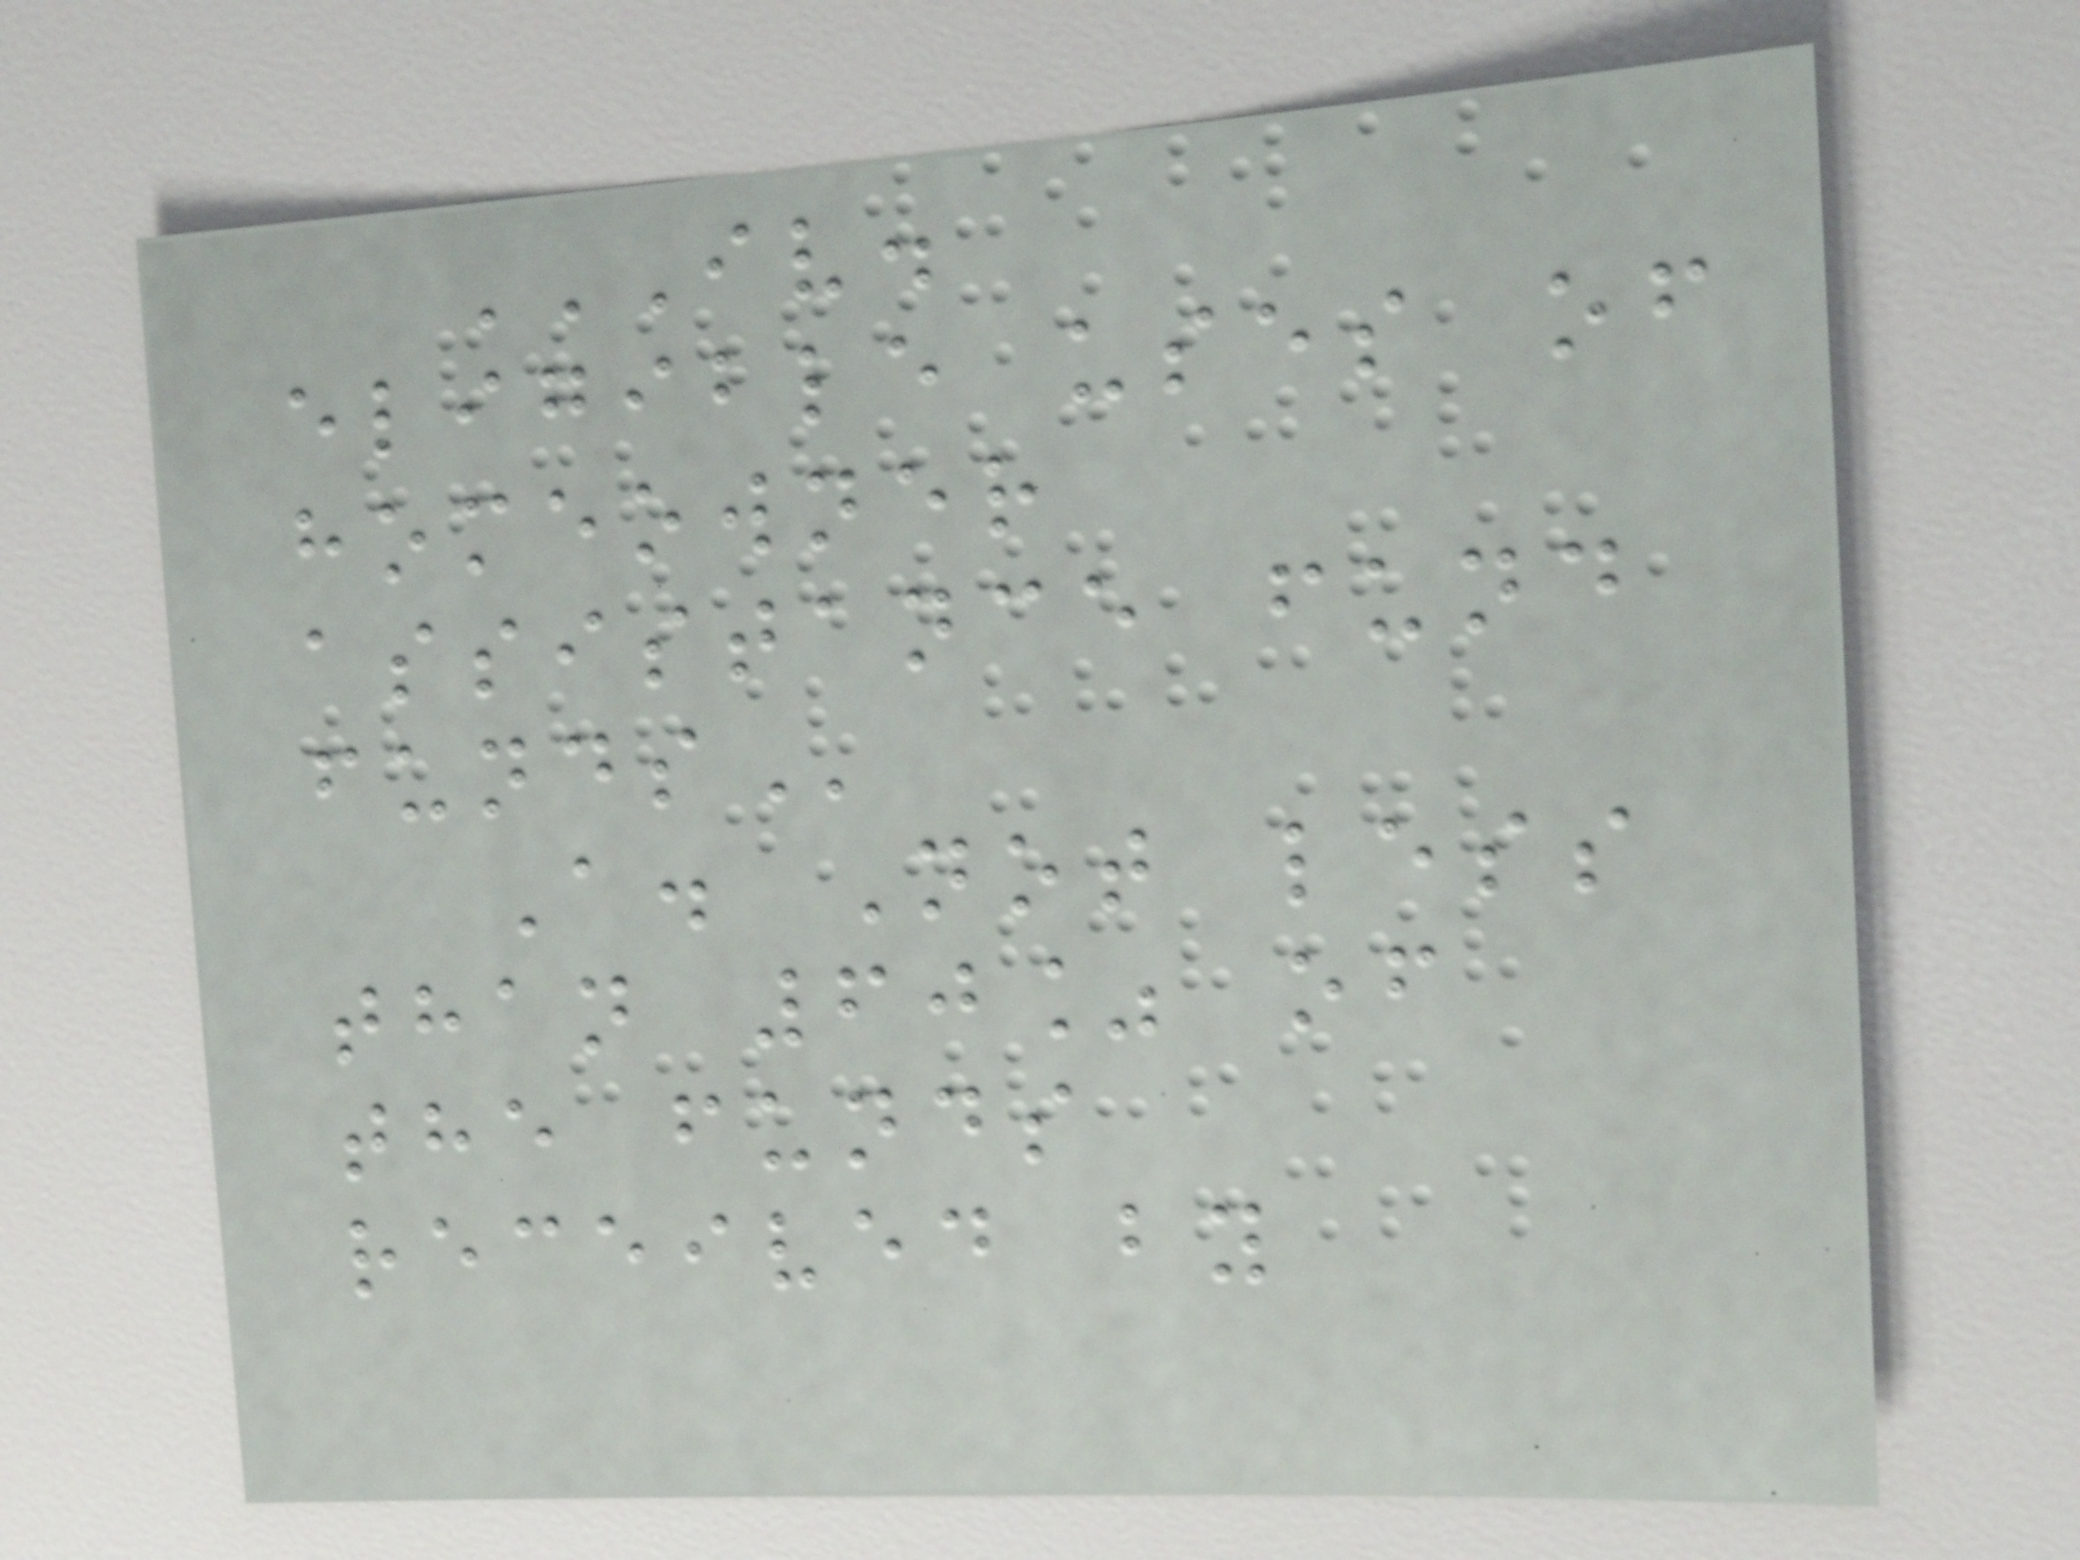IV.
ELIGIBLE USES OF
HOMEOWNER
ASSISTANCE FUND
FUNDS
A. Not less
than 60% of
the funds
received by
